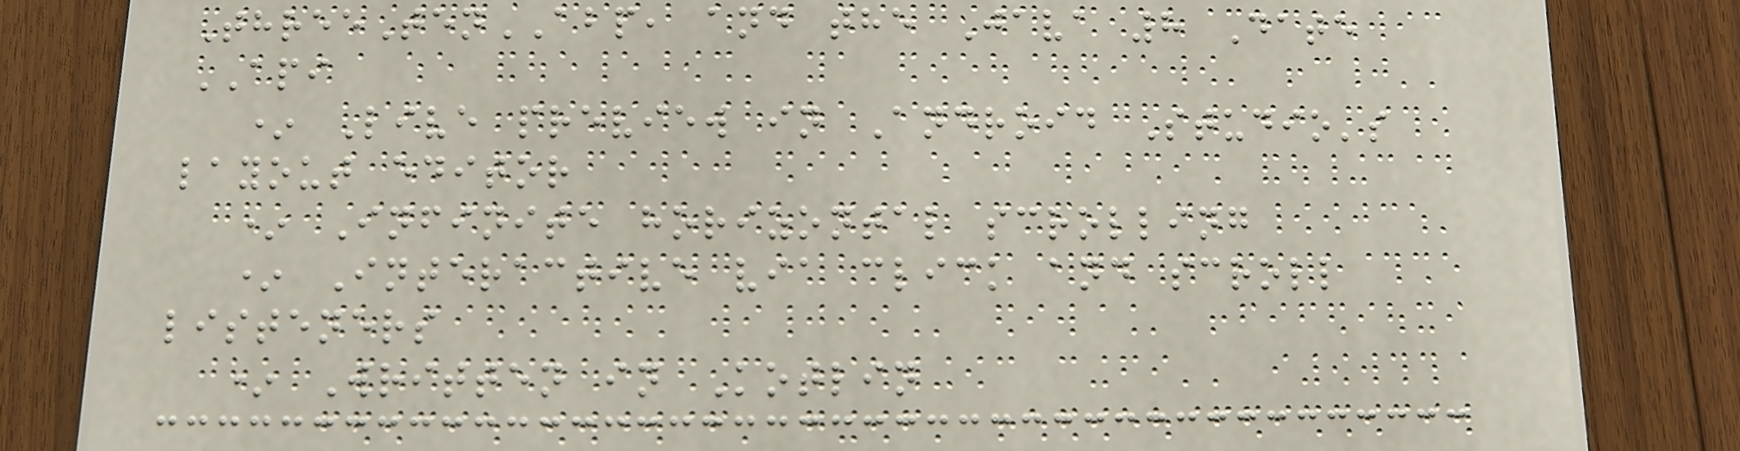ThreeTenABP, and the Java 8 Date
API
* Live preview in Android Studio's
layout editor
* Infinite horizontal scrolling
* Interactive via click and scroll
listeners
* Written in Kotlin
